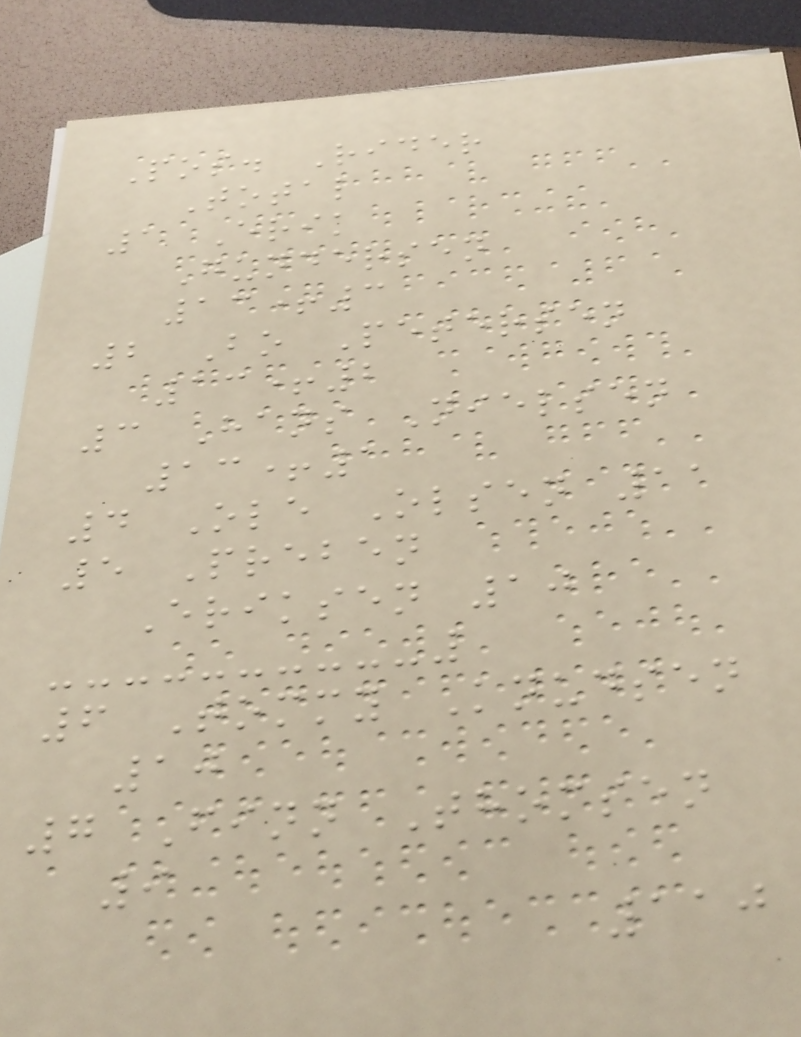Pos. Rider
Total
1 Erik
Gundersen
13+3
2 Bo Petersen
13+2
3 Hans Nielsen
13+1
4 Ole Olsen 11
5 Preben
Eriksen 10
6 Tommy Knudsen
10
7 Finn Thomsen
9
110
